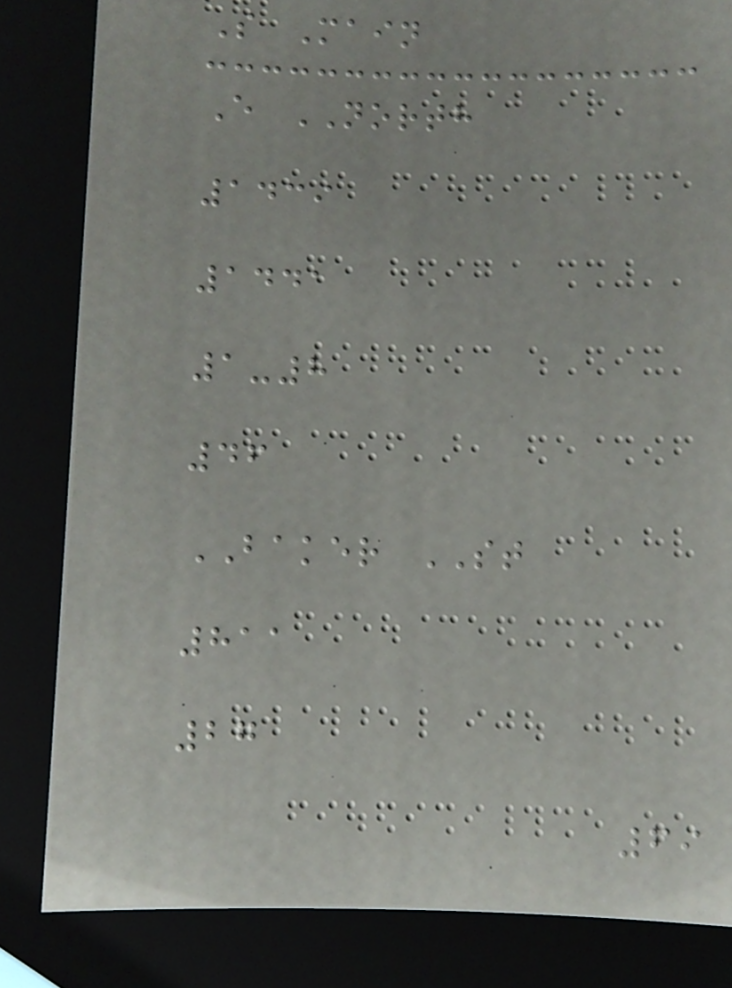S Main
E NORTH
1439
1441
1-8
46
BAKER ST
811
27
69
